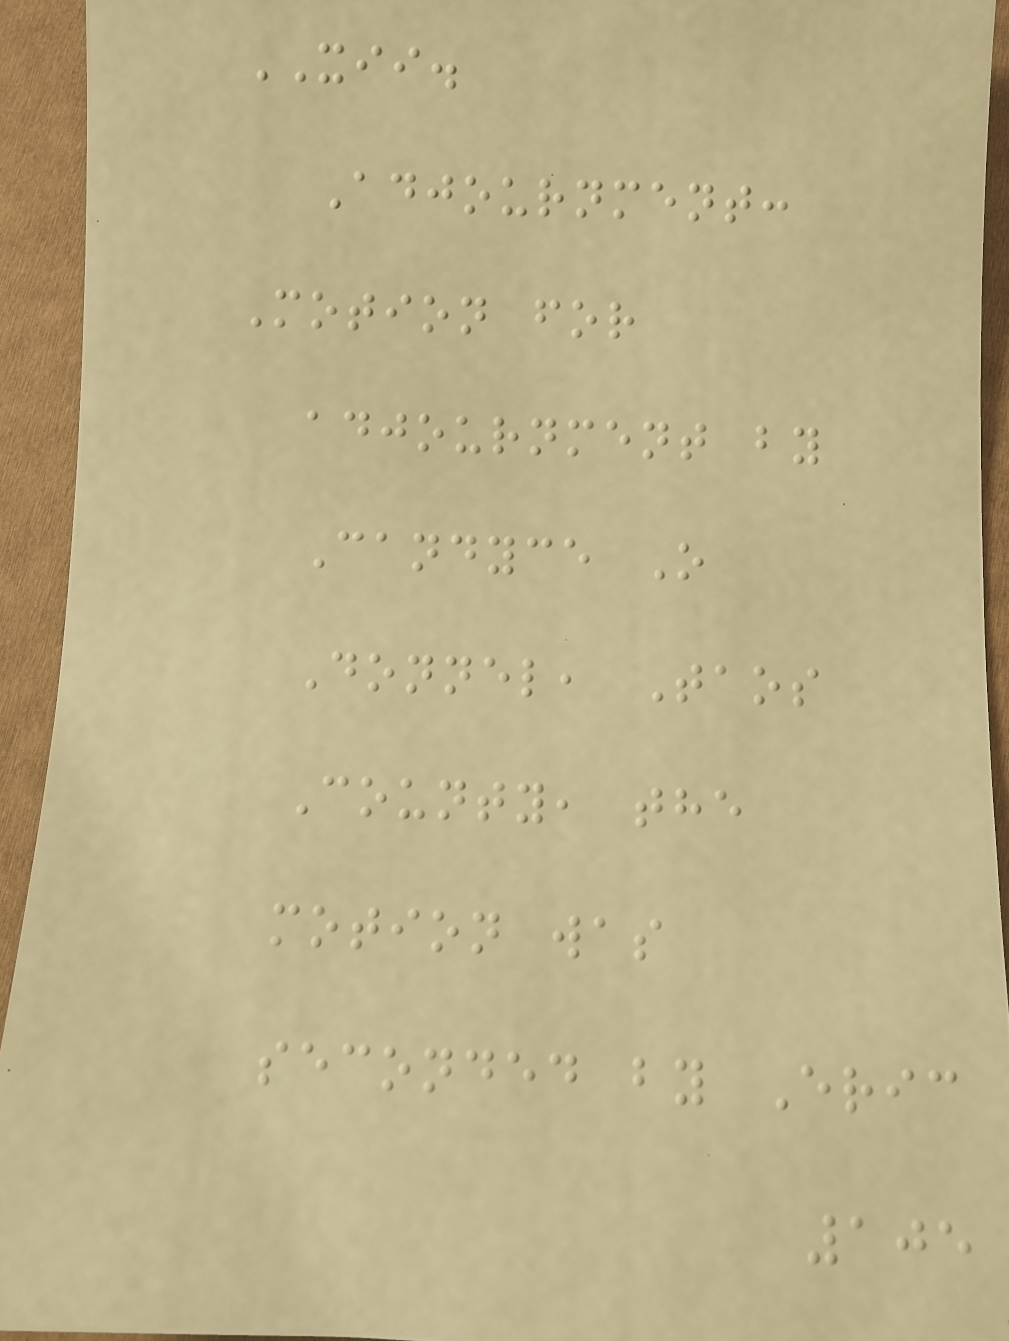XII.
Adjournment:
Motion for
adjournment by
Candyce O
Donnel, Taos
County, the
motion was
seconded by Eric
105
